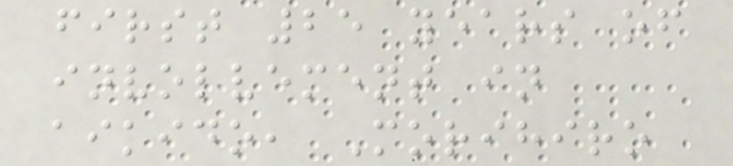first 25 years of
involvement in
aikido, Morihiro
